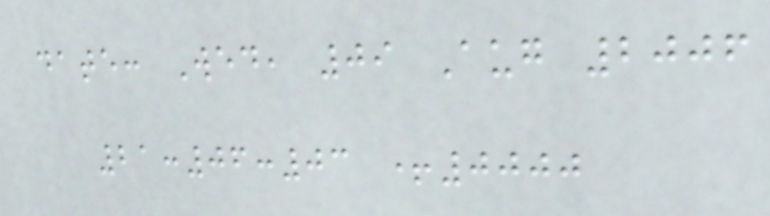date: Wed, 09 Aug 2006
21:06:03 +0000
